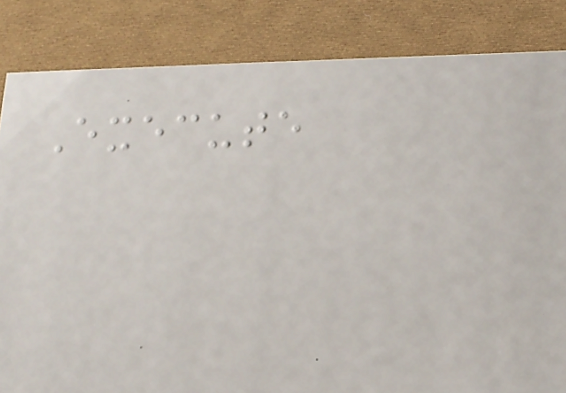Execute
